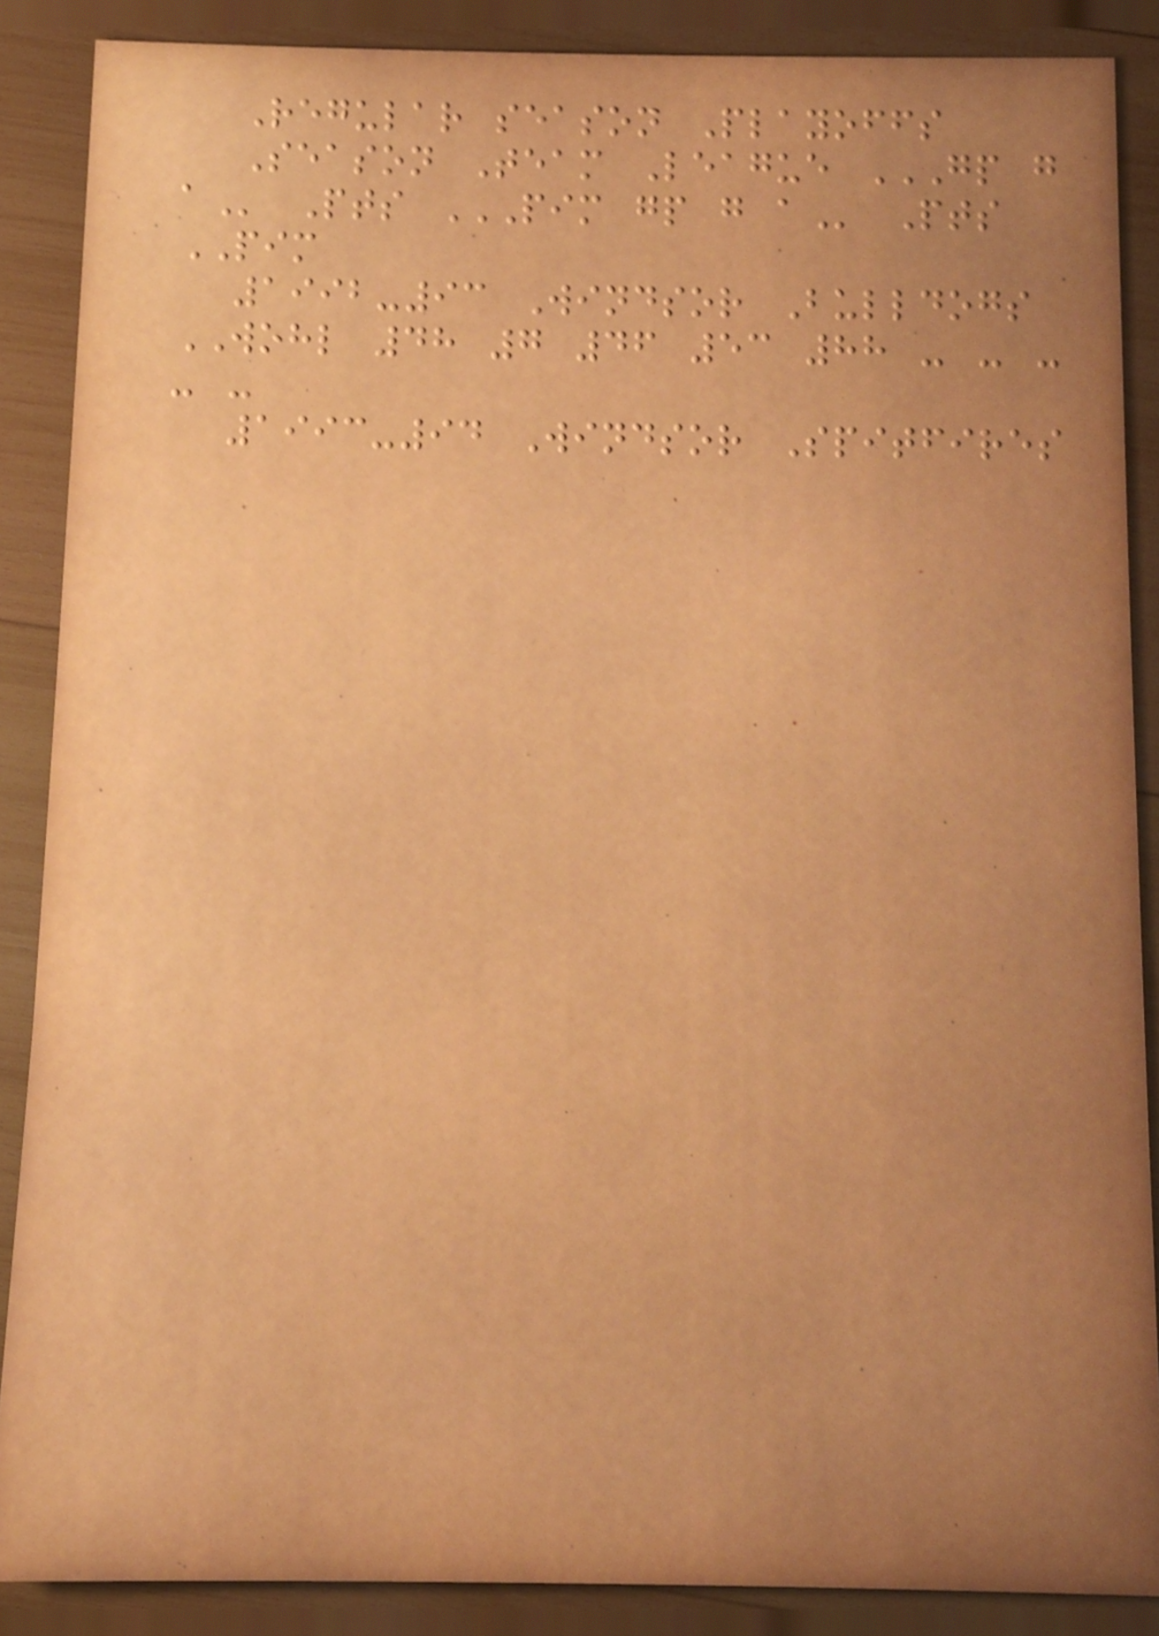Regular season Playoffs
Season Team League GP G
A Pts PIM GP G A Pts
PIM
1992-93 Windsor Bulldogs
WOHL 48 7 46 53 88 - - -
- -
1993-94 Windsor Spitfires
